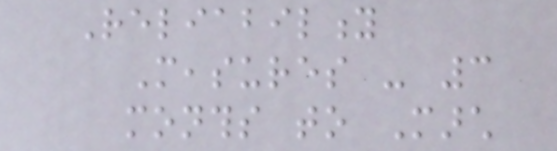Reliability
Measures - 3
months to March
